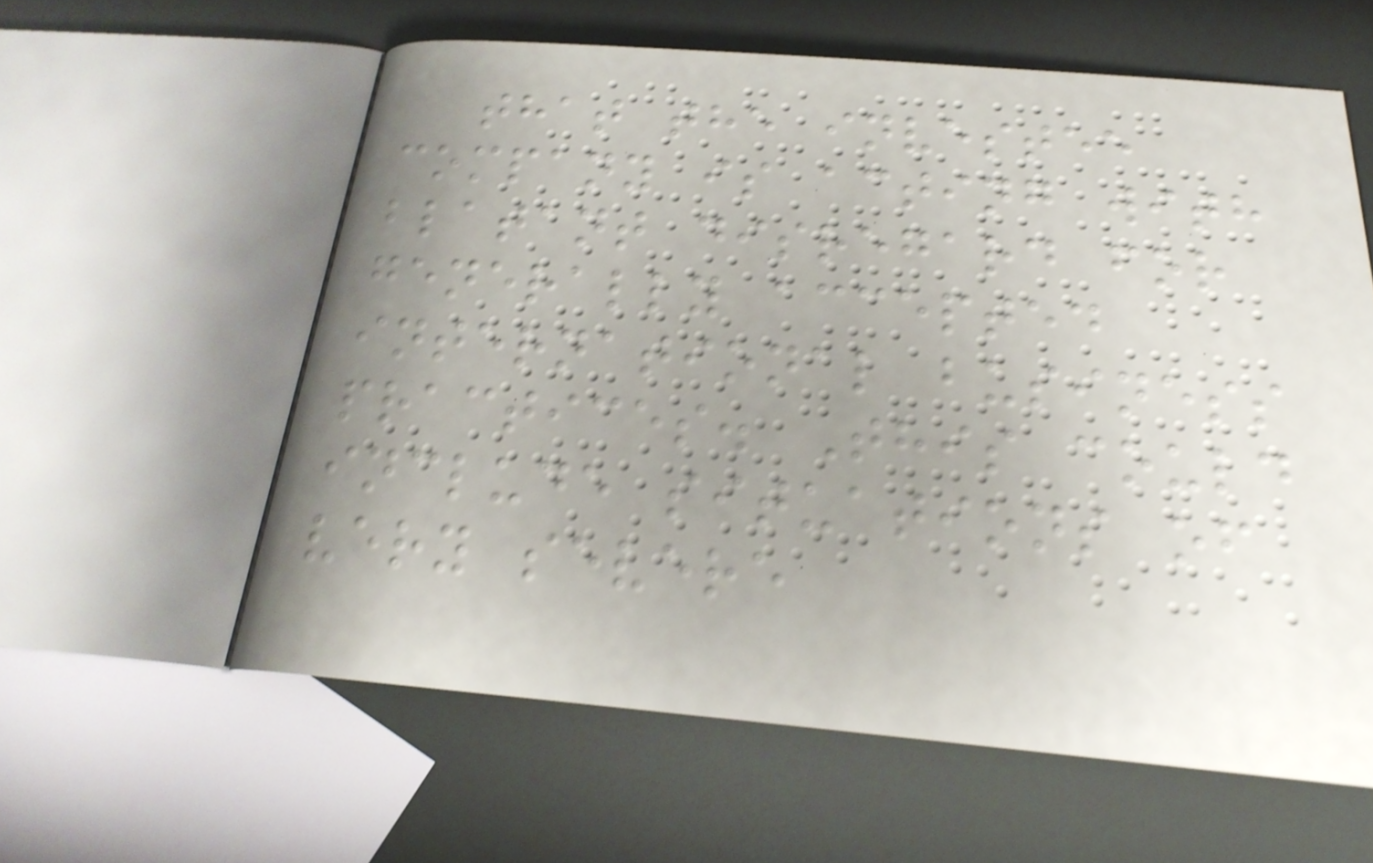that the investee
company is acting with
blatant disregard for
generally accepted
international business
practices. This could
include situations of
very severe
